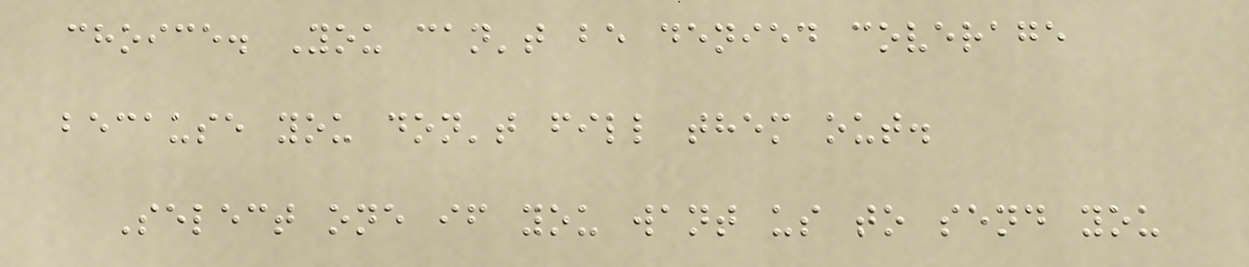choice. You can't be denied coverage
because you don't fill them out.
Select one if you want us to send you
